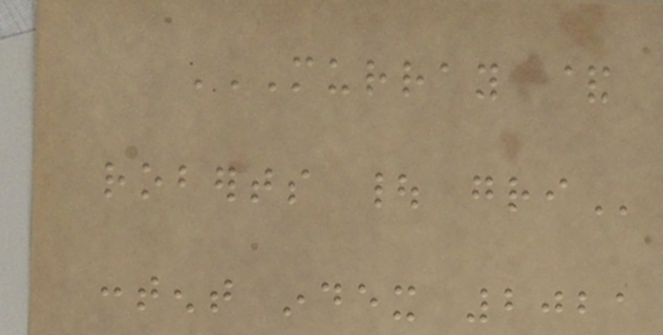MURRAY &
ROBERTS | GRI
content index 2021
